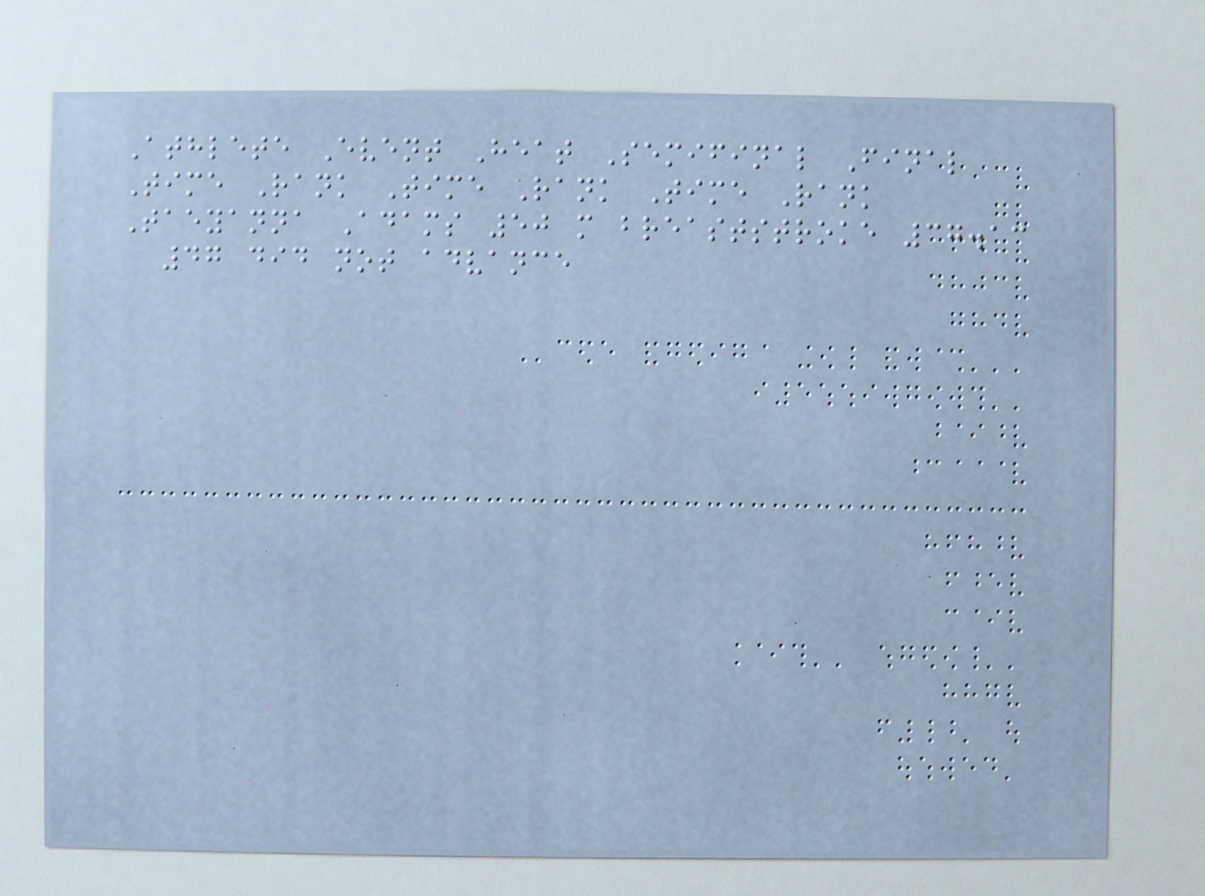Athlete Event Heat Semifinal Final
Time Rank Time Rank Time Rank
Taeyanna Adams 50 m breaststroke 37.13
47 did not advance
